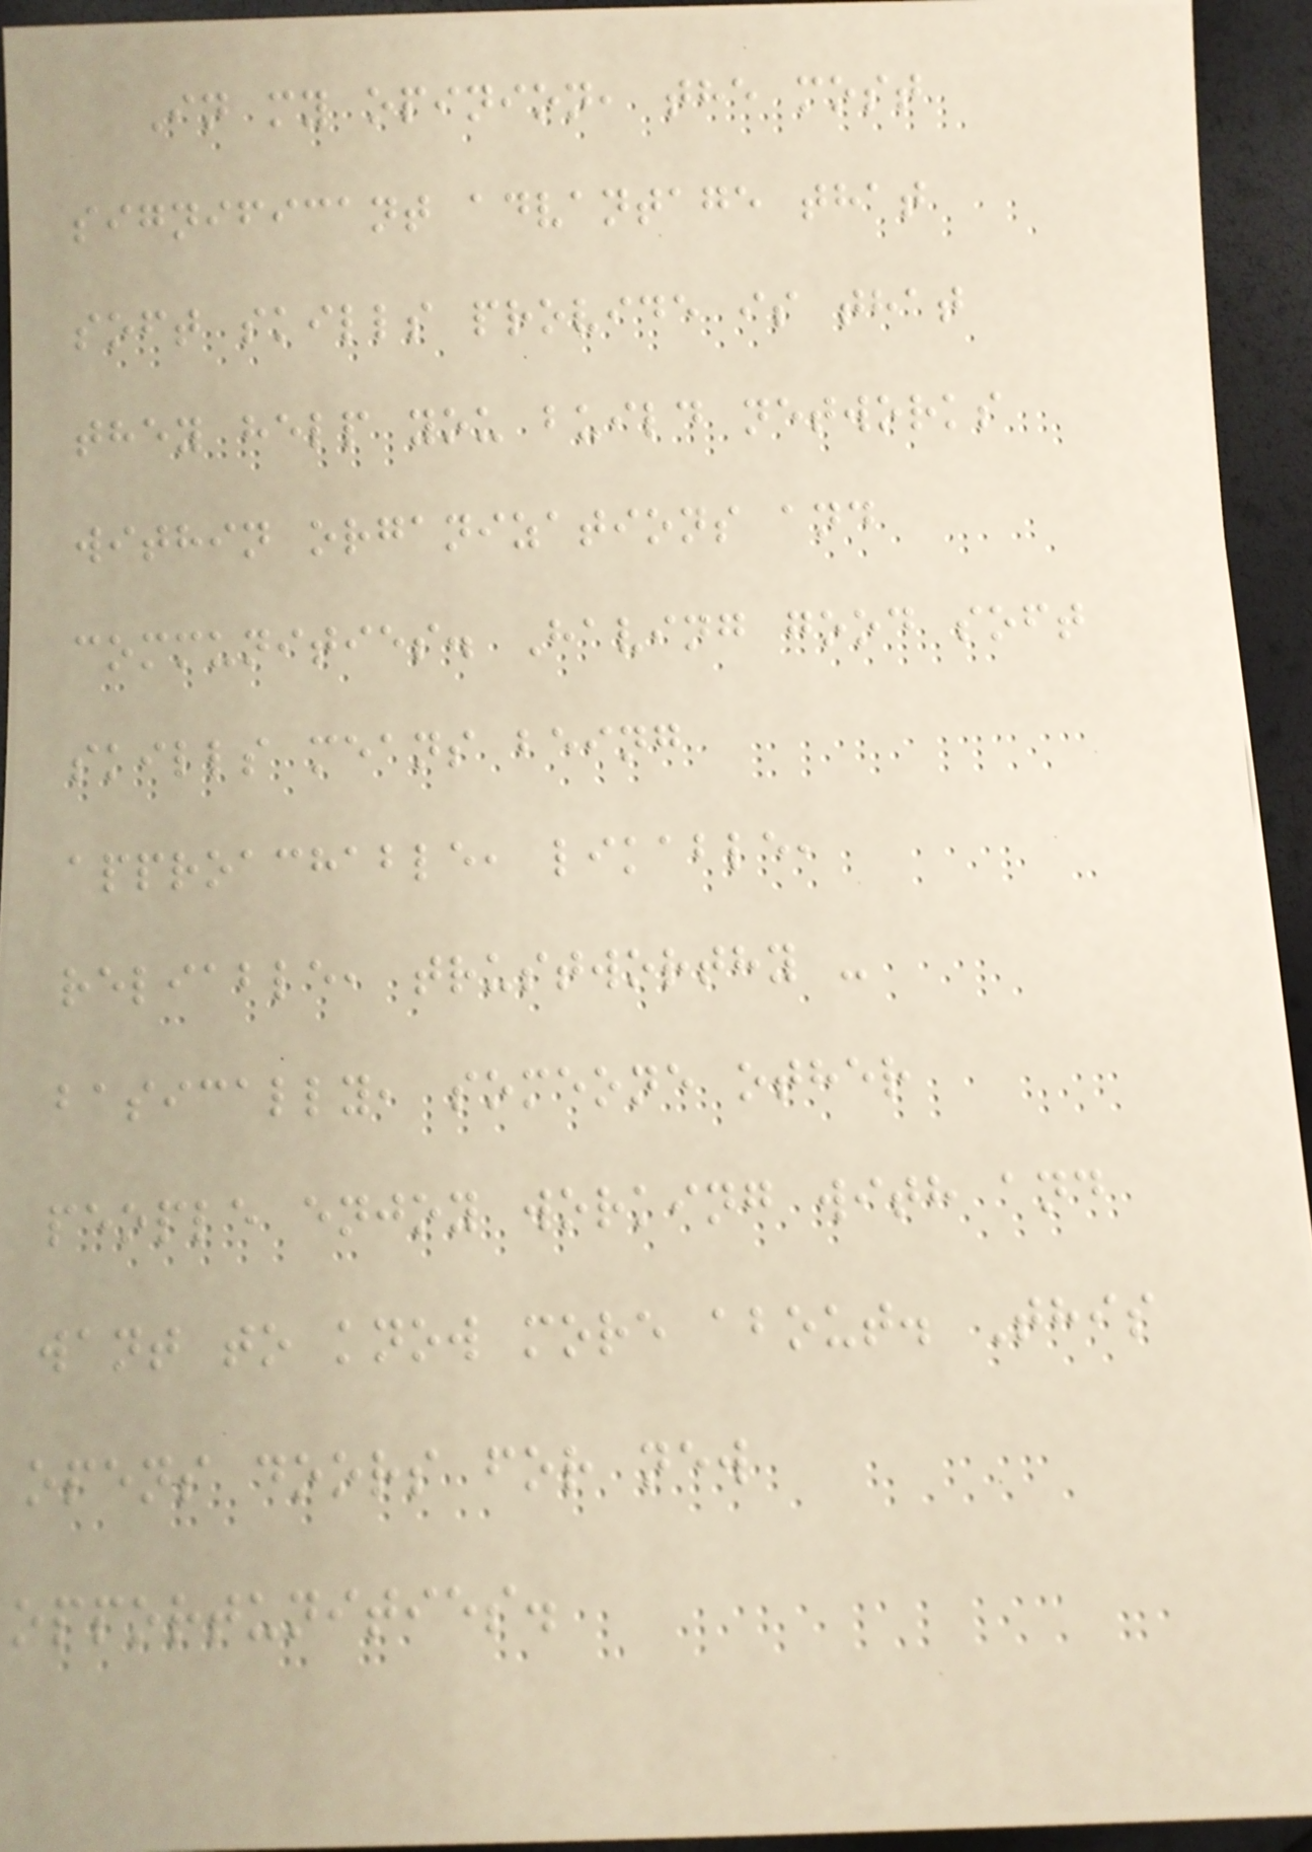In my opinion, the most
significant advantage that
soft skills provide is that
they help you build networks
within organizations and
communities. Having good soft
skills means being
approachable, likable,
reliable, trustworthy -
basically, someone other
people enjoy working with and
want to know more about. This
opens doors for new
opportunities.
